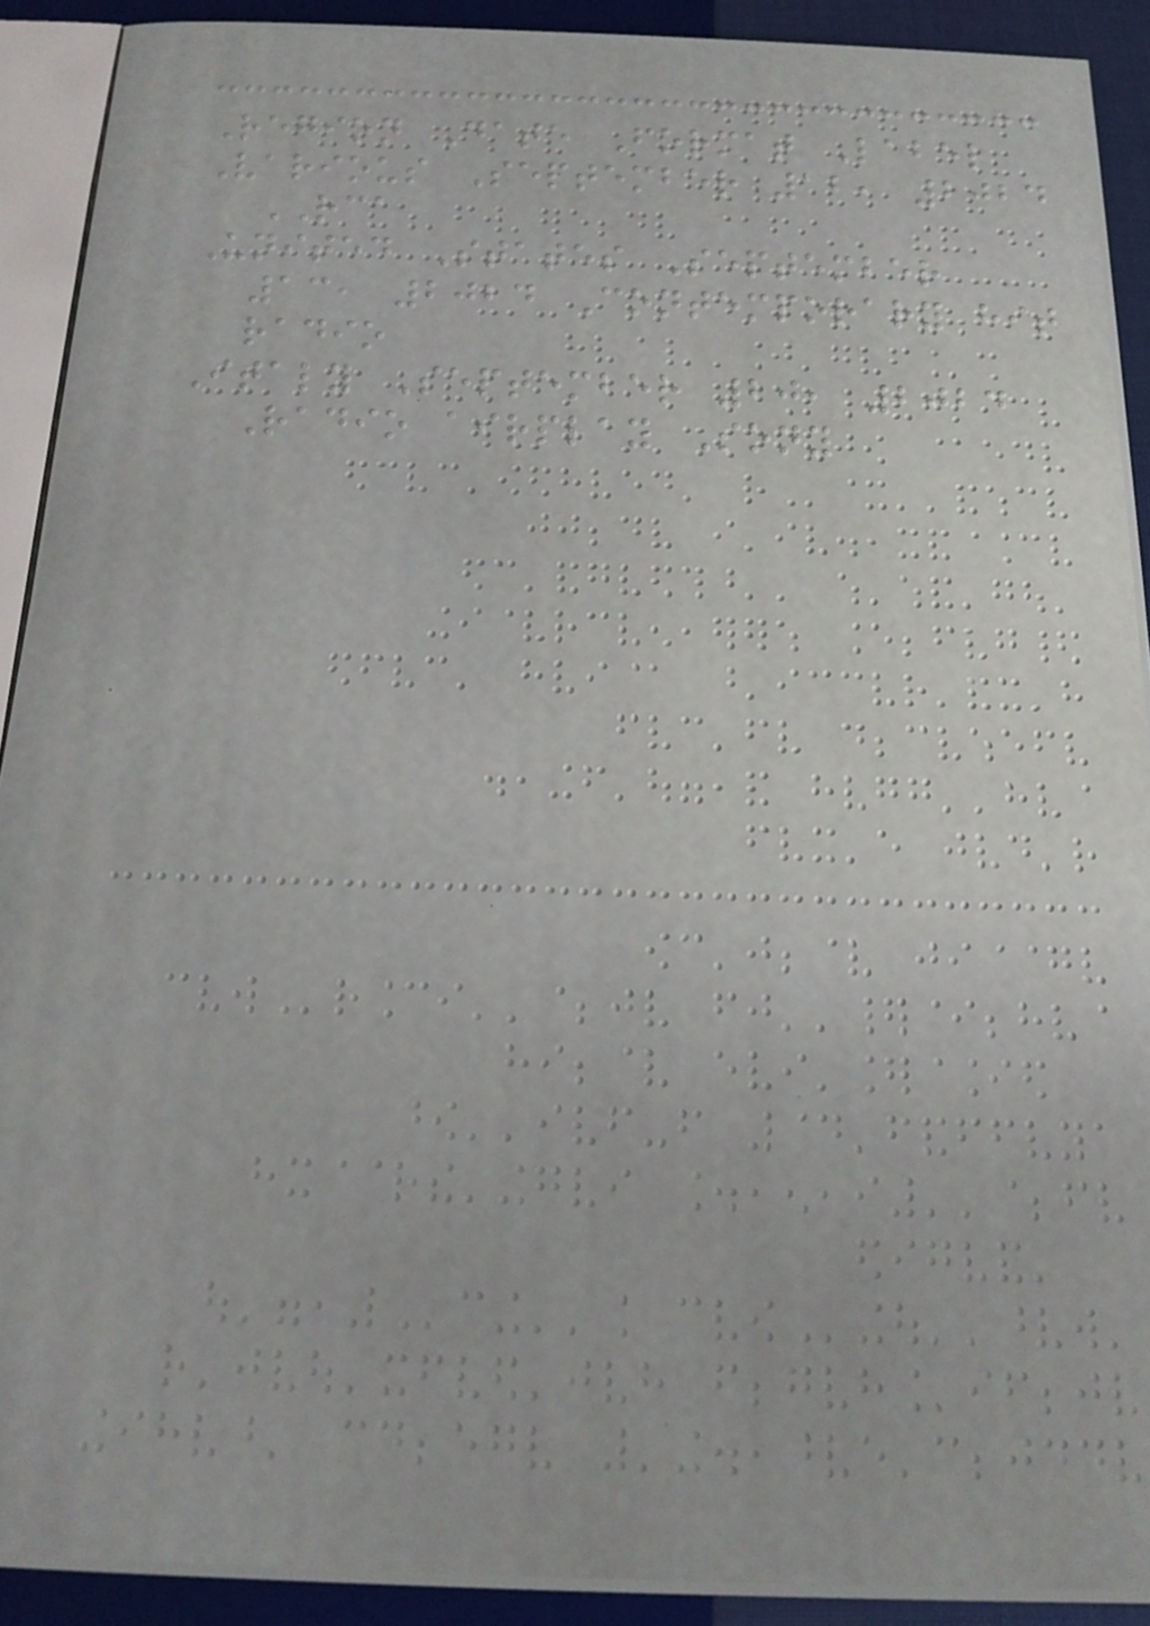Region Date Format Label
Various September 12, 2024
RCA
United States September
13, 2024 Contemporary hit
radio
Italy September 20, 2024
Radio airplay Sony
